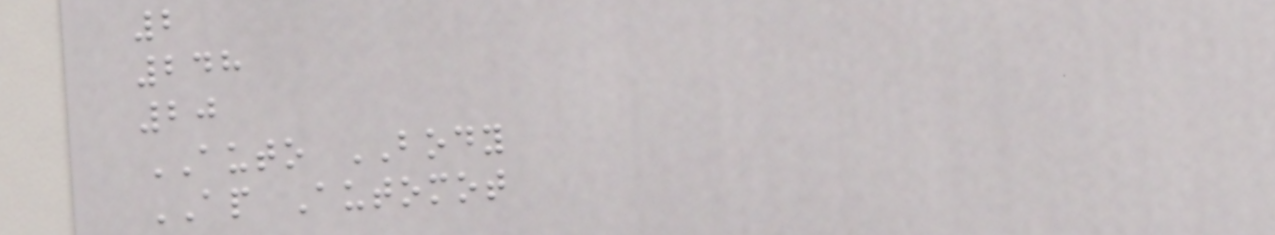2
248
20
AUTO BODY
AP Automot
